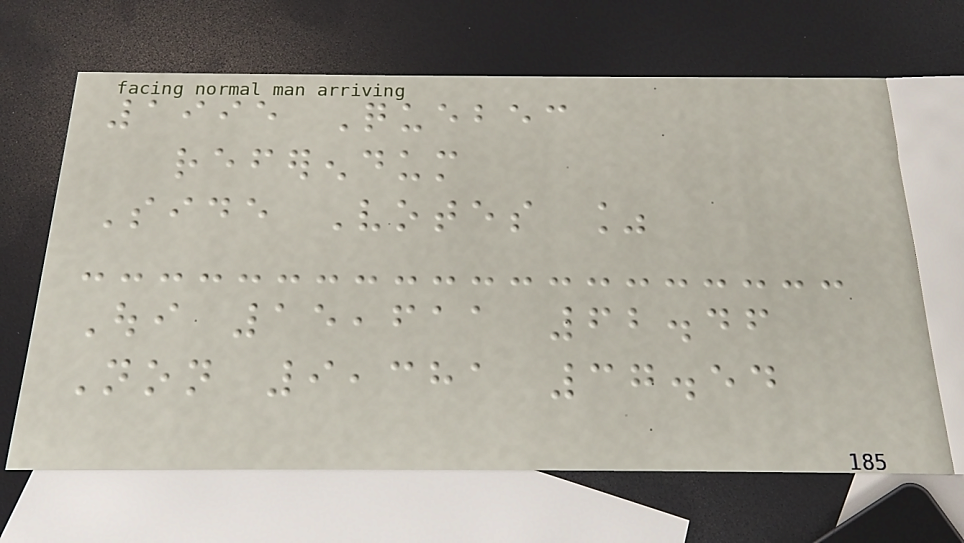1995 Quebec
referendum
Side Votes %
Oui 15,611 62.46
Non 9,381 37.54
